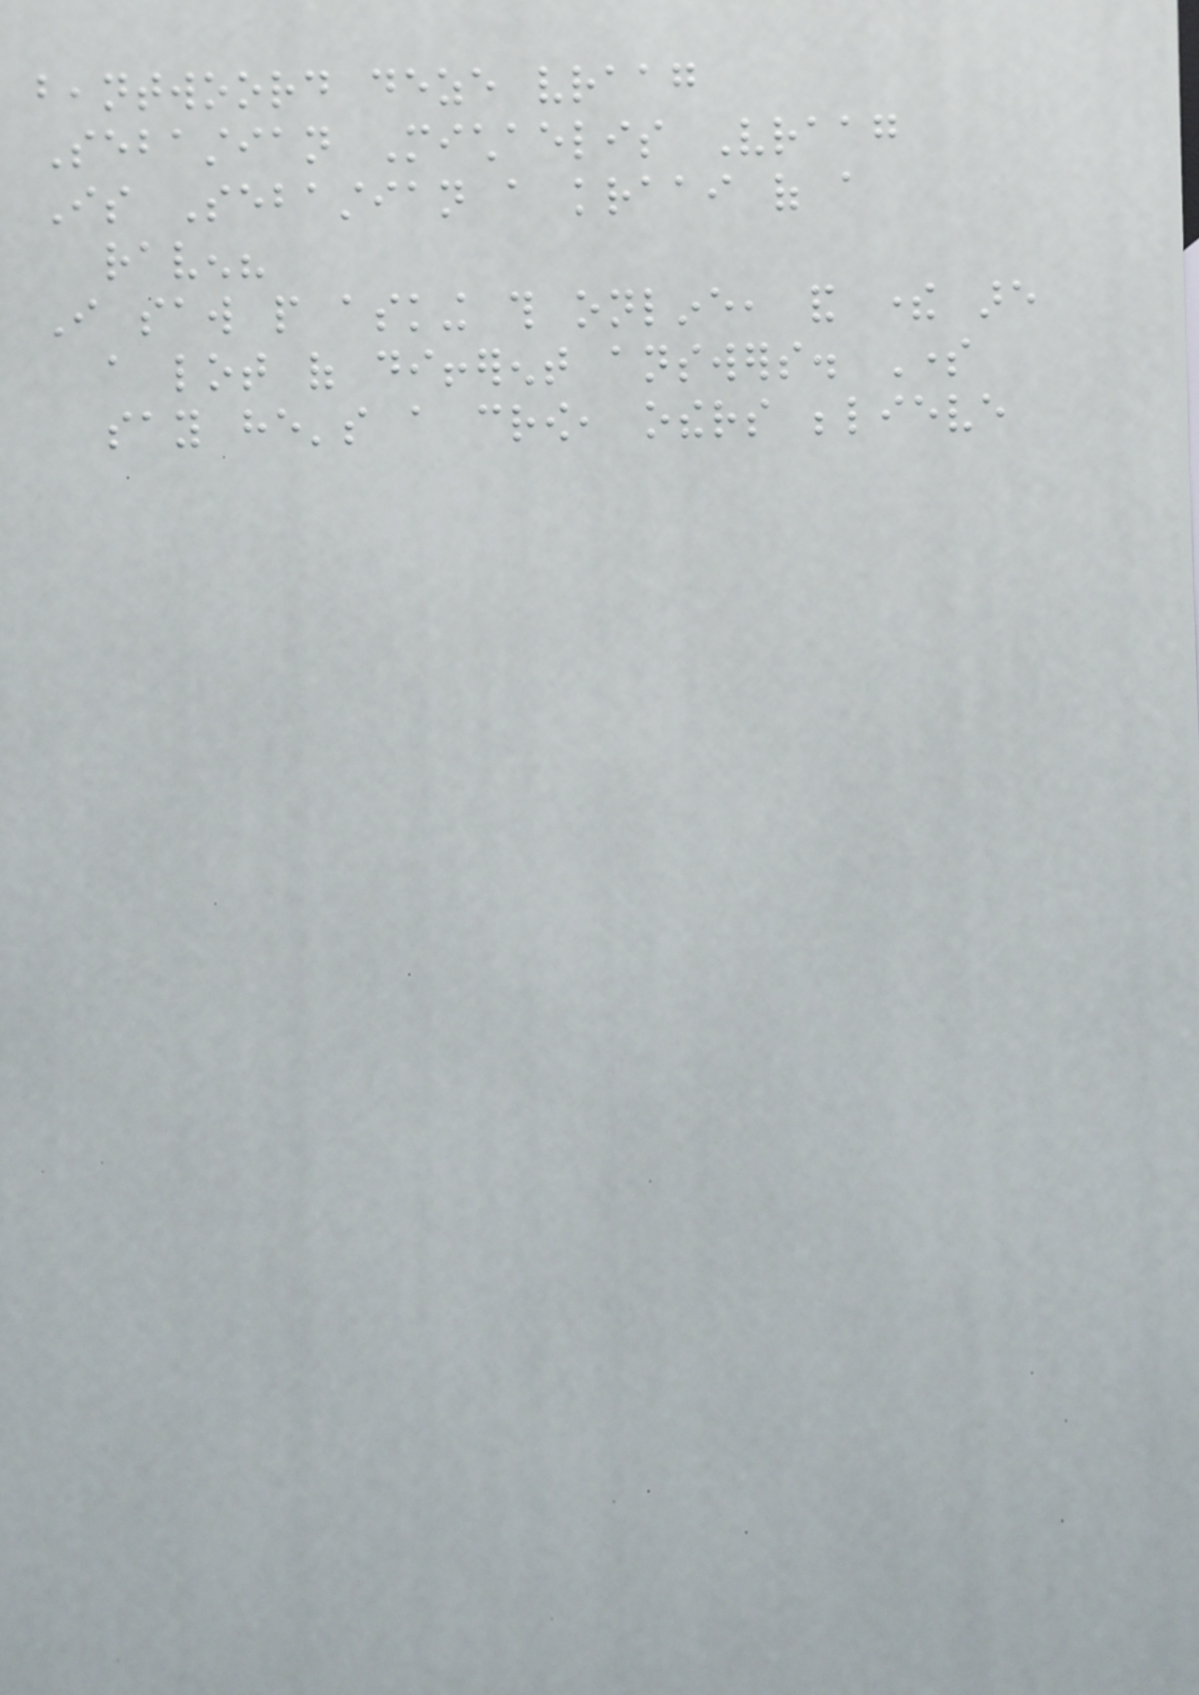beantwoord deze vraag
Sebastian Michaelis Vraag
Is Sebastian a kraai of a
raven?
I saw people asking this online, and there are
a lot of different answers. Some
say he's a crow, others believe
